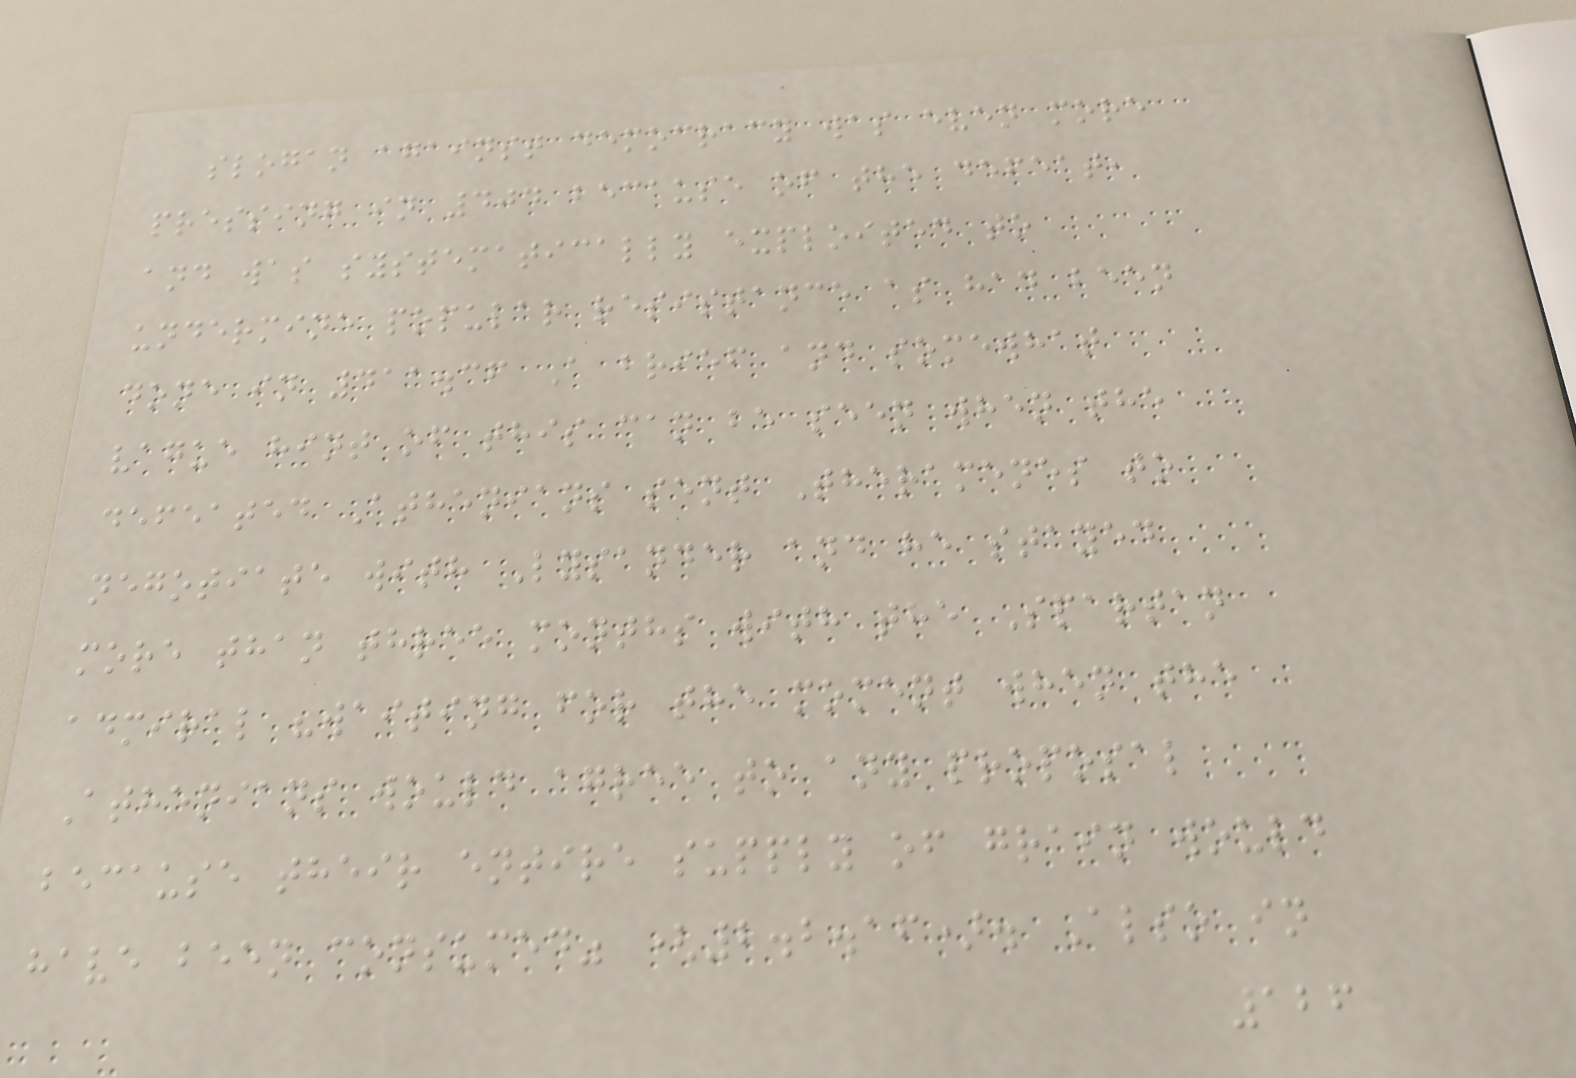slogan against democracy was even more
pressing in 404 because of the defeat,
and was systematically exploited to
undermine popular resistance as had been
done in 411.36 A brief and somewhat
vague hint of this can be seen when the
defeated Athenians sent Theramenes to
negotiate with Lysander and he stayed
more than three months with the Spartan
admiral "waiting for the moment when the
Athenians would agree to any proposal
because their entire supply of grain would
have been consumed" (2.2.16). Also in
126
